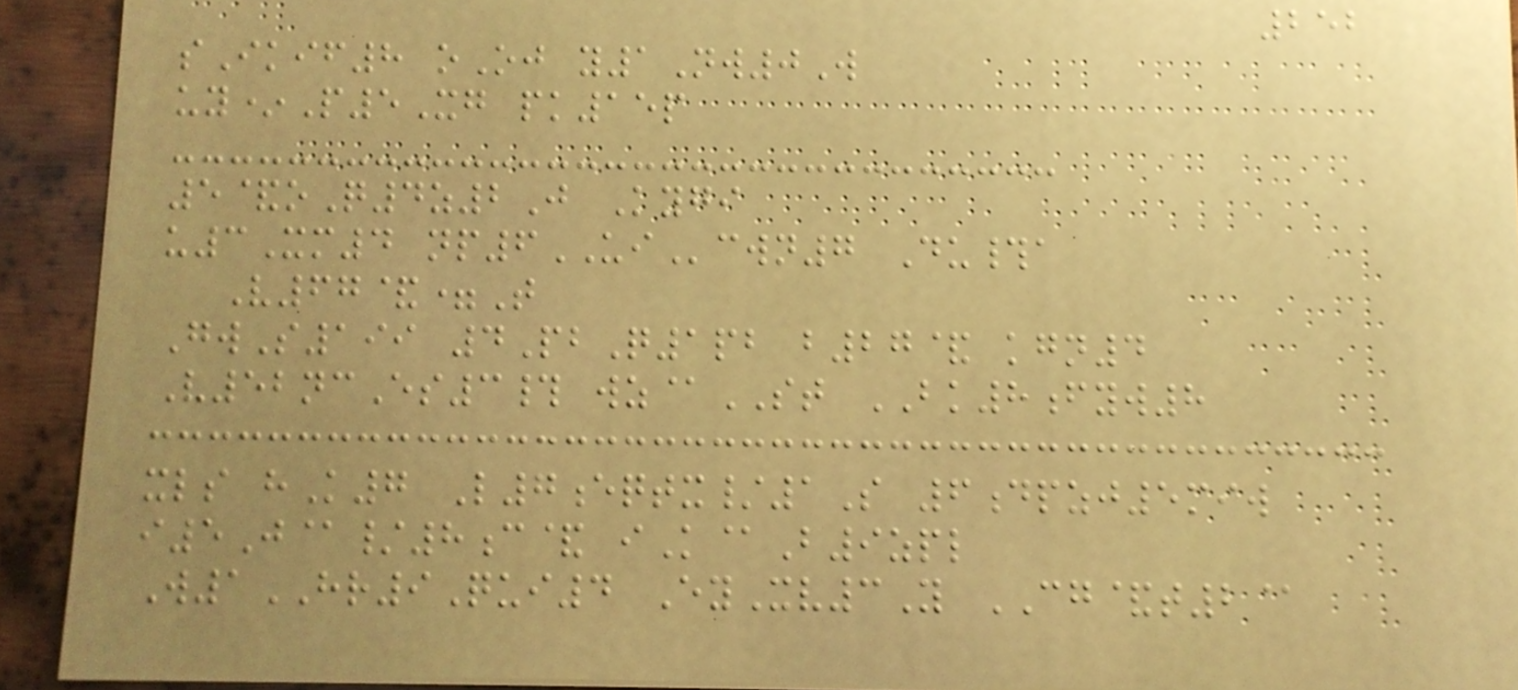252
sIkif8 oOj y1Nw0W
uy*P5Xg pk15p
5&oQ4z2J Kygi
u3Xm4 np6UIcwn7 Du#a
V67&=T
GwS199 4PbQ1pb b27& kgn4
V52ncEs3# wz@ST BK8fyw8
xls hK7 L7eqtx/1S 6dpzj5miw
i5J@/8c& iK@B9zpl
W1HR9Qui4 EyXv3Y CG&t2@
